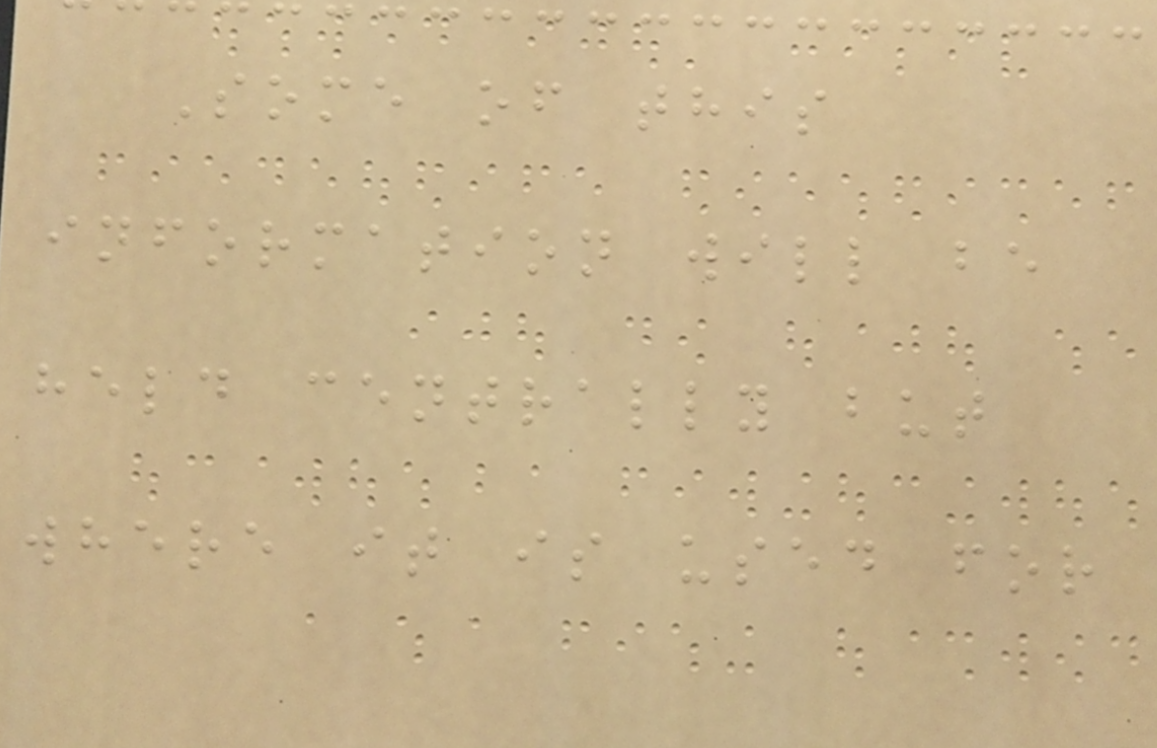Some of this
information will be
held centrally but
where it is used for
